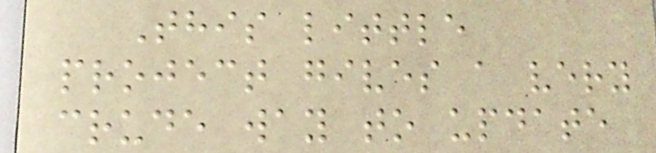This little
project gives a very
crude way to update
